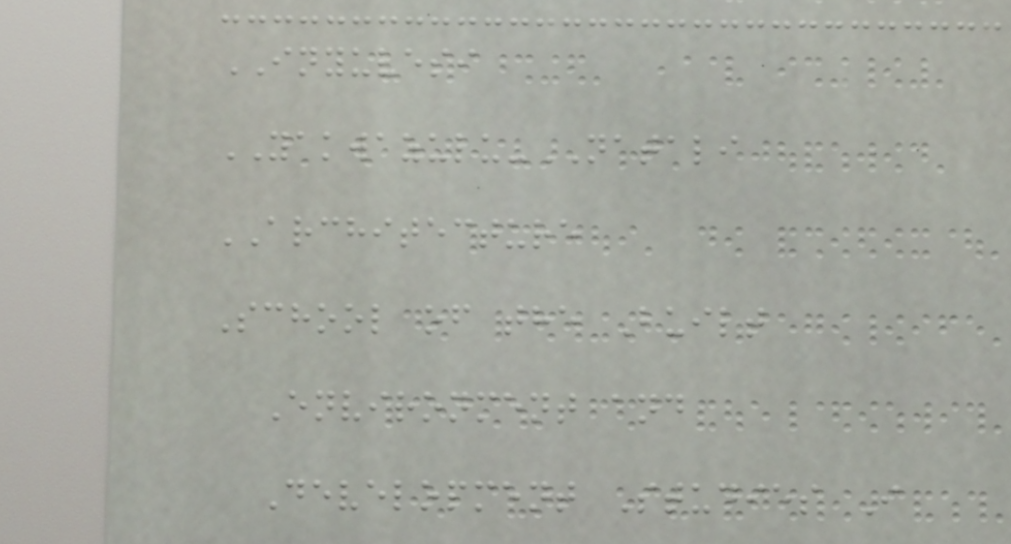INYUVESI
YAKWAZULU-NATALI
ARCHITECTURE
School of the Built
Environment and
Development Studies I
